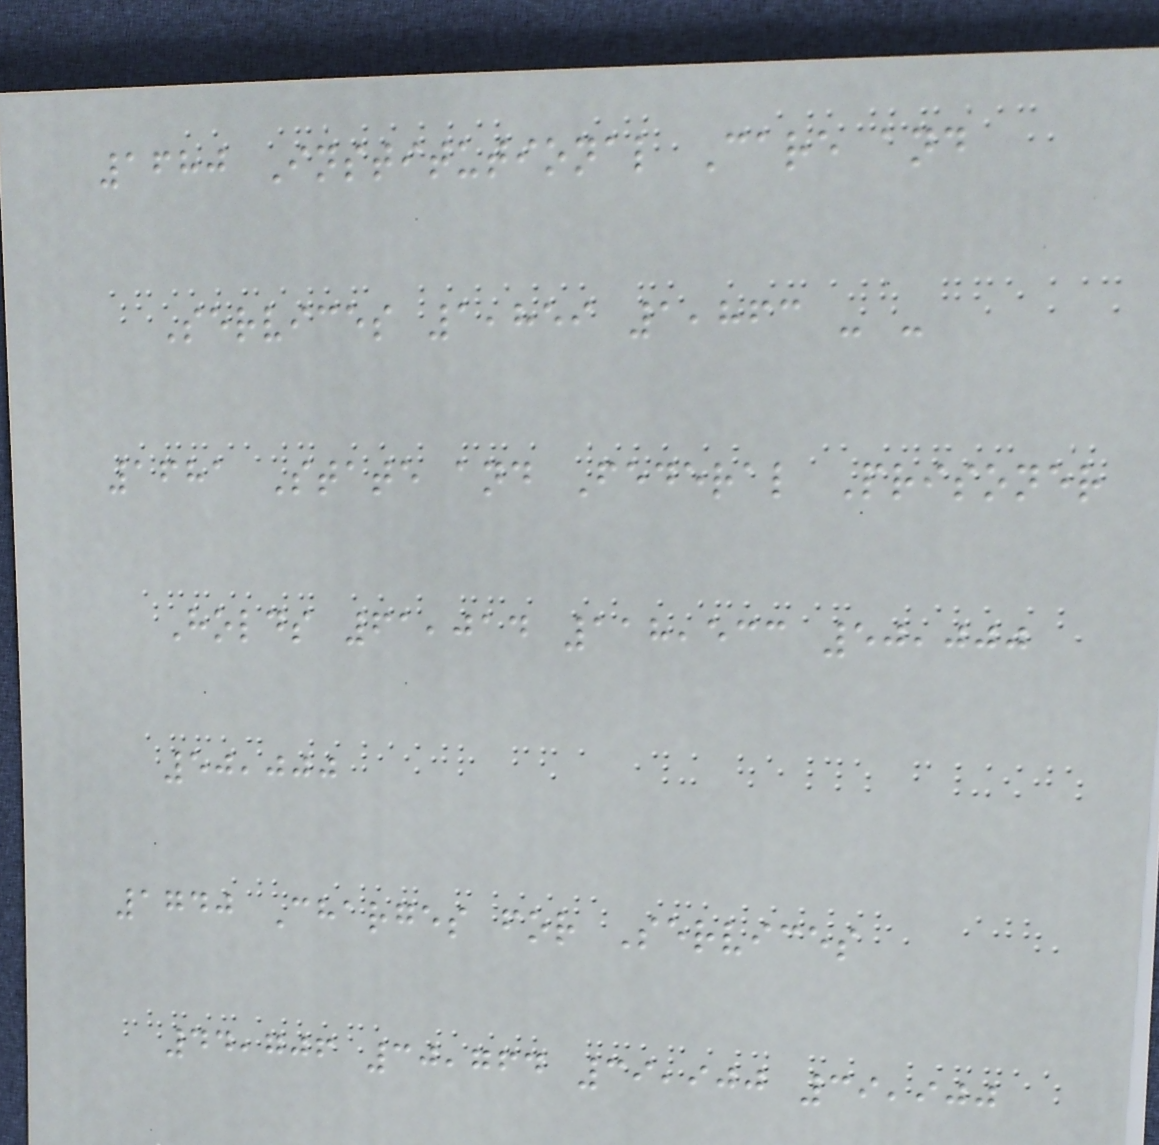1680 Institutional Care and
Services 1,859 1,863 - -
1681 State and Federal Prisoner
Holds 61,014 118,533 50,000
50,000
1740 Charges for Services
44,706 30,764 39,900 39,900
